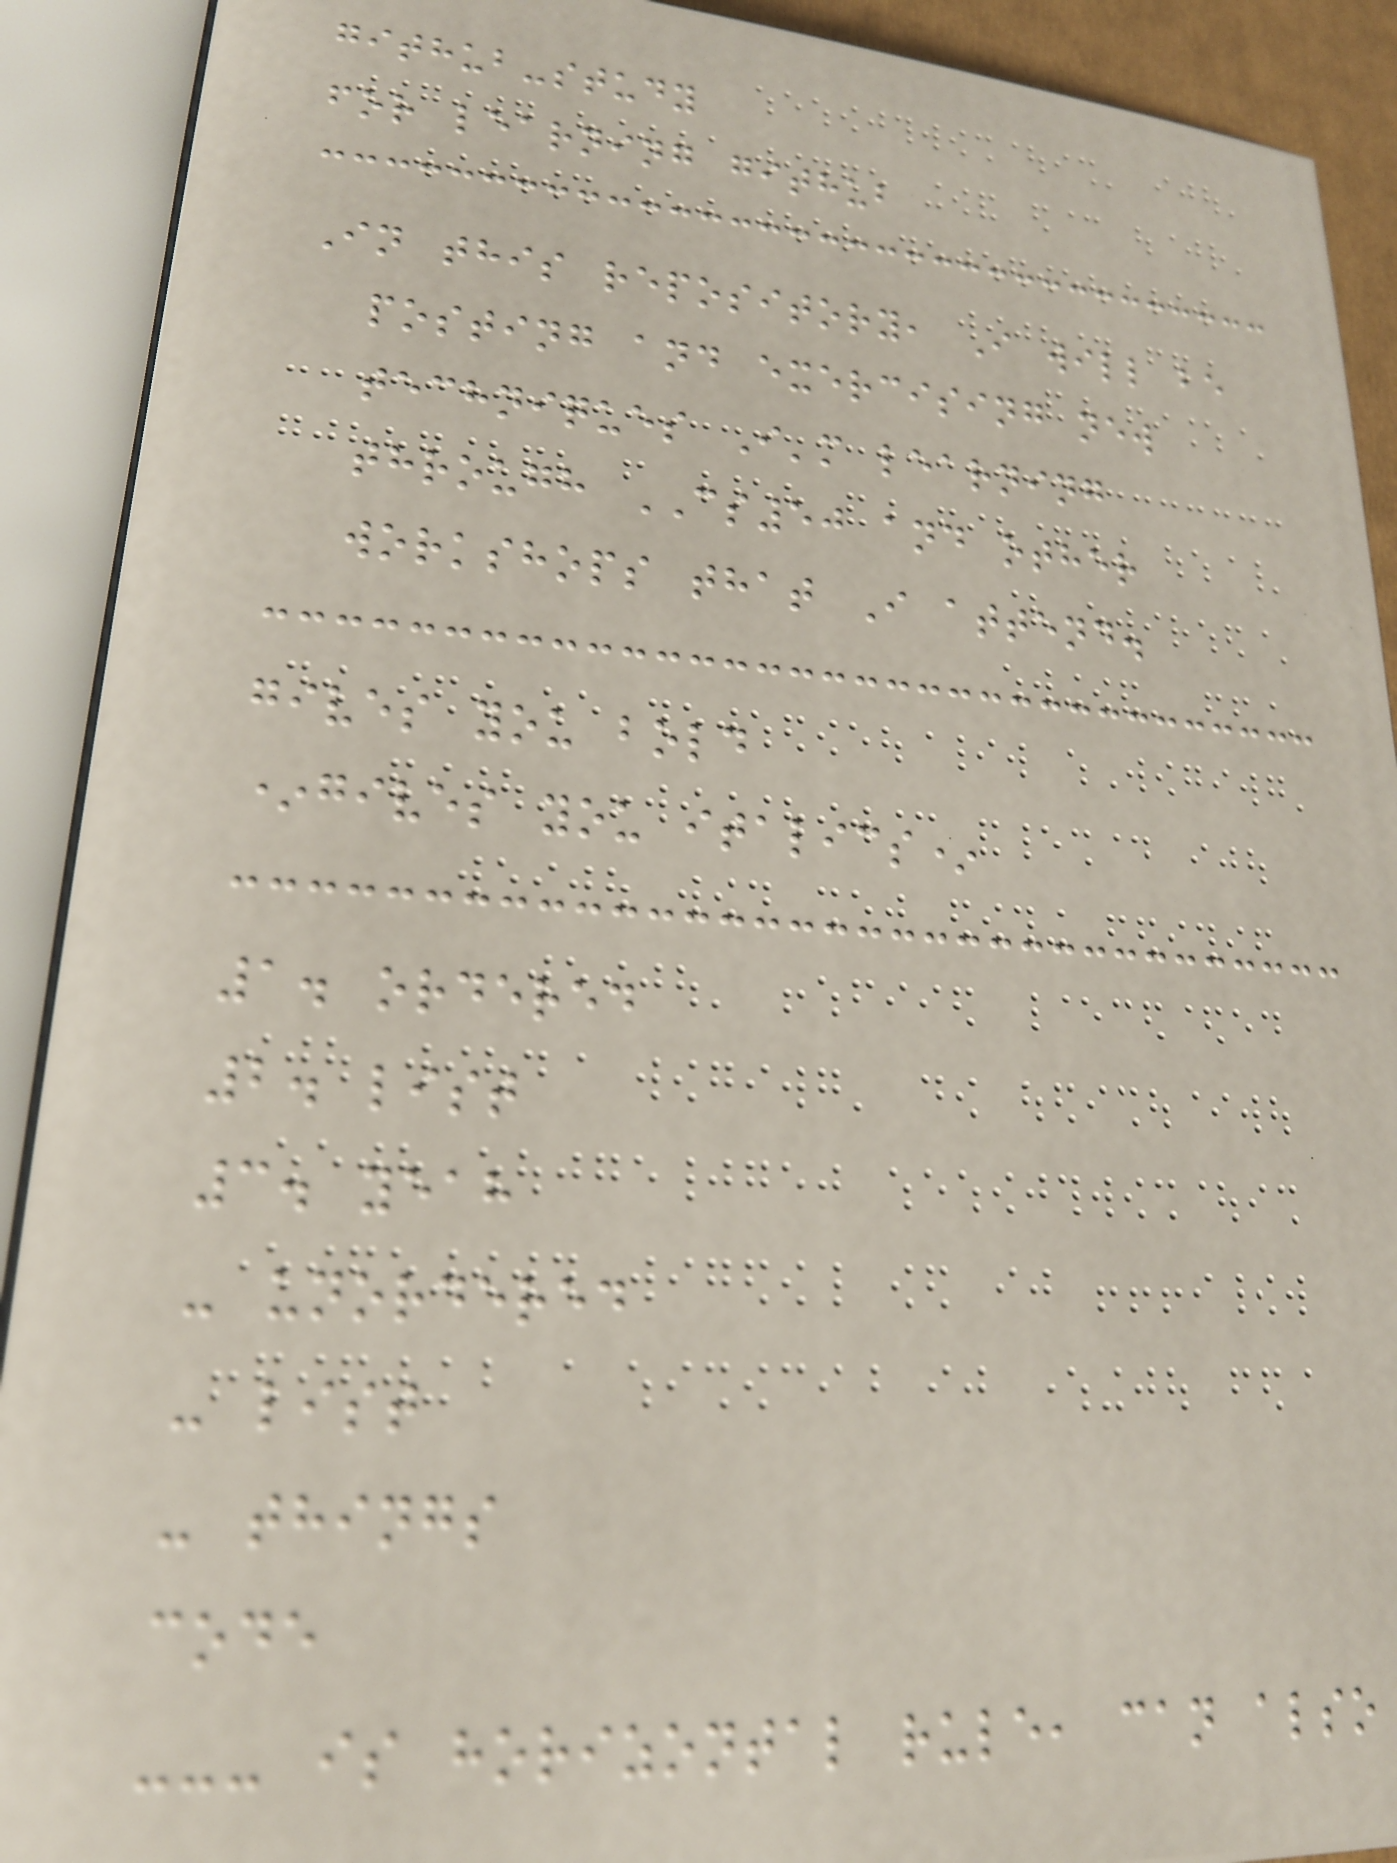github-study
for learning github
In this repository, I will be
posting and exercising new
techniques I'm learning
through CS50 and other
workshops that I attend.
gives you bold
*gives you italics*
1. ordered
2. list
3. yeah
- unordered
- list
- things
code
--- is horizontal rule, can also
